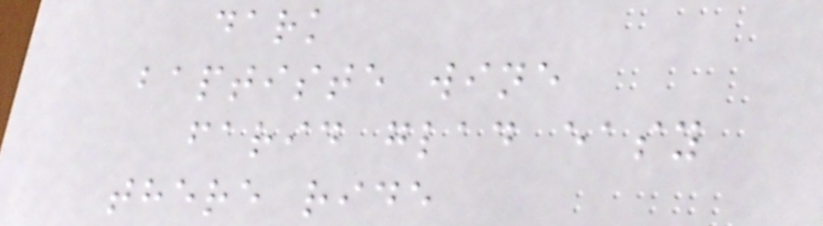dark
baptiste wine
farid glad easy
there ride
